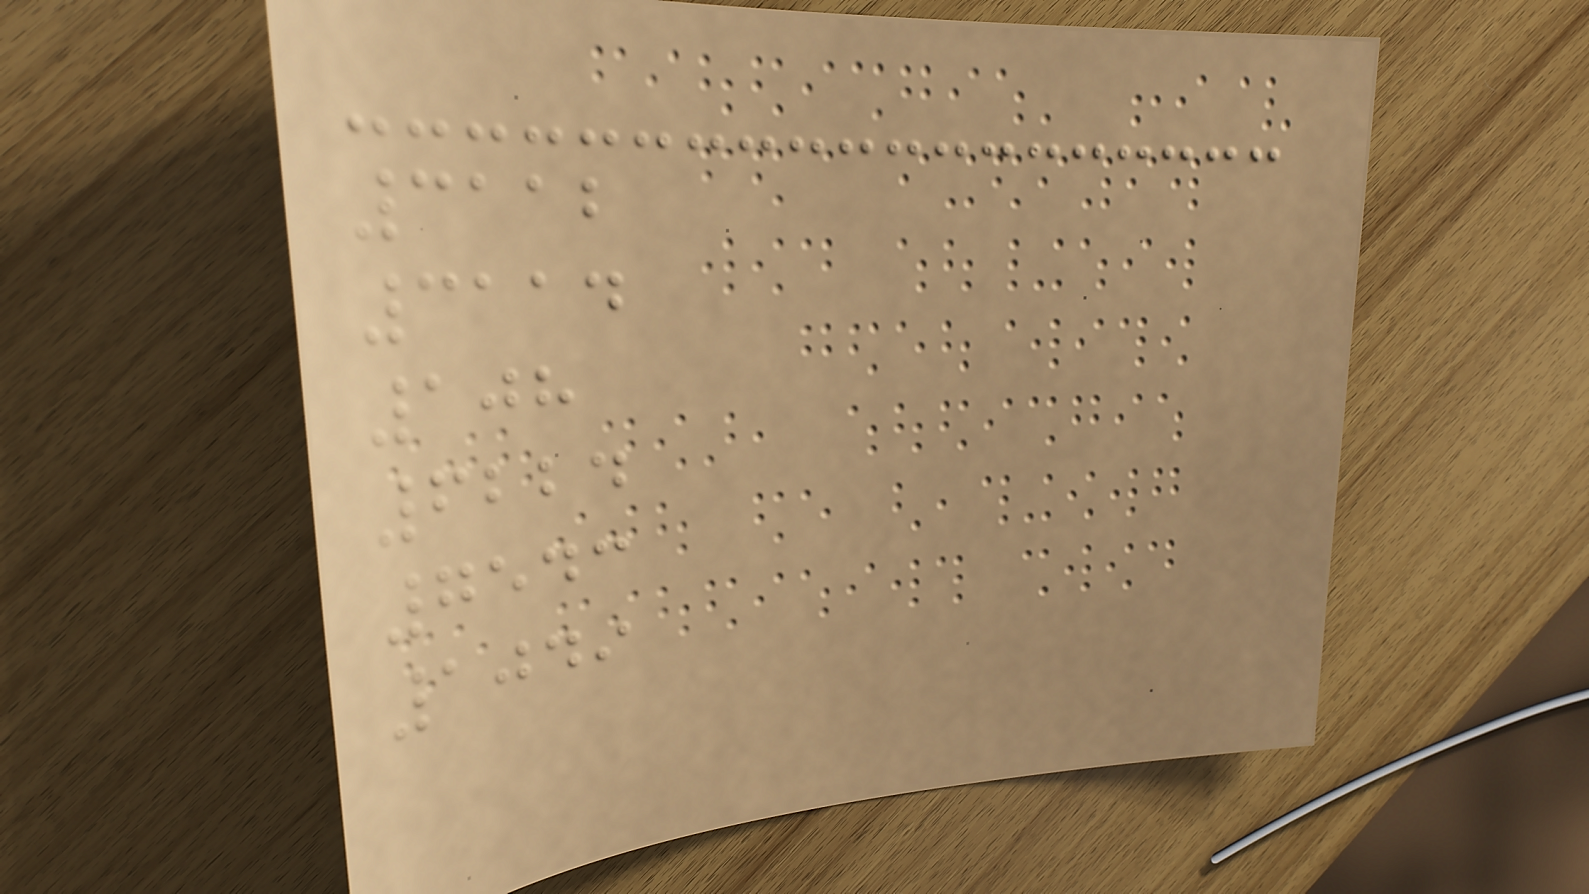3112
3114
108
6224
7543
1049
